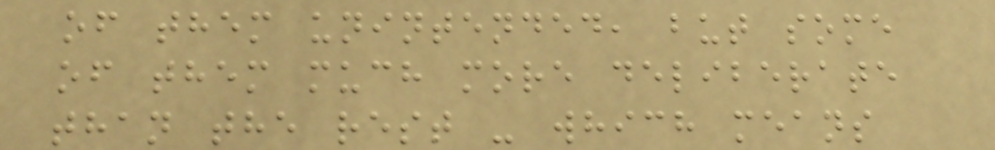of them unintended, but some
of them much more deliberate
than the rest - which means
